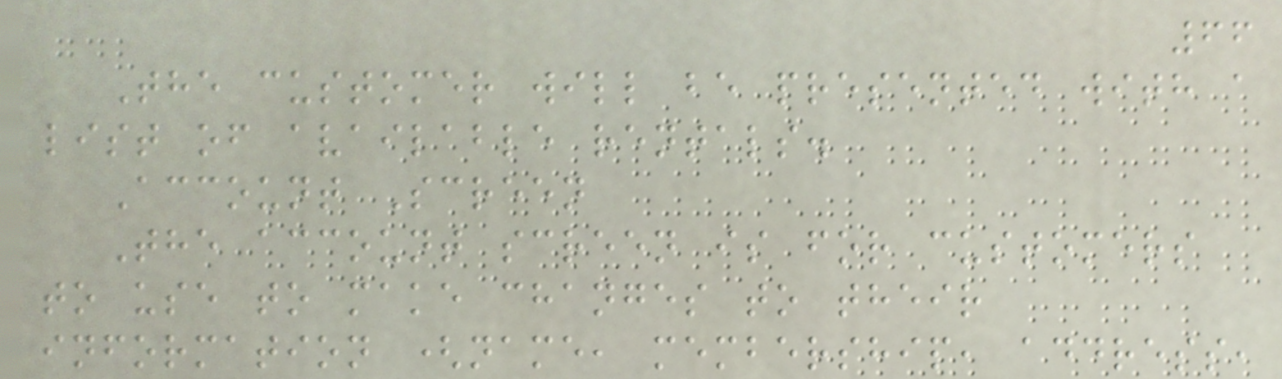66
The customer will be presented with a
list of available rentals.
Account Screen
The account screen is for customers
to use to make changes to their
information (name, membership, address,
